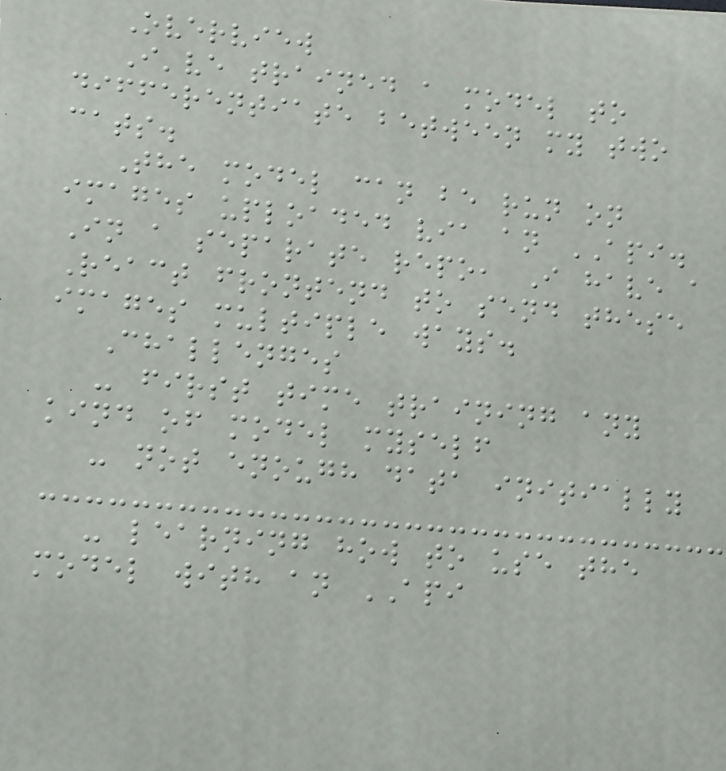Overview
I've trained a model to
differentiate between my two
cats.
The model can be run on
images uploaded via an API.
In a separate repo, I have a
React frontend to send these
images multiple ways.
Challenges
- first time training any
kind of model myself
- not enough data initially
- learning how to use the
model with an API
